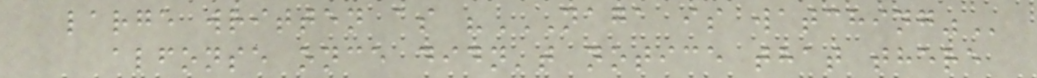large written as "NAGA IS WATCHING"
alfonse once didn't notice that there
